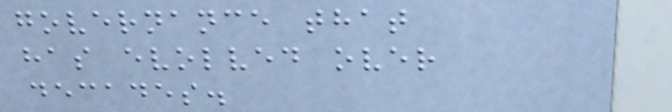governance that
has evolved over
decades.
